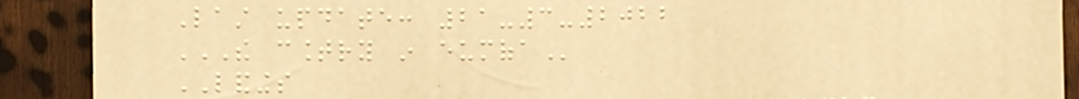Last update: 21-3-2022
THE COUNTRY IN EUMOFA
LANDINGS
